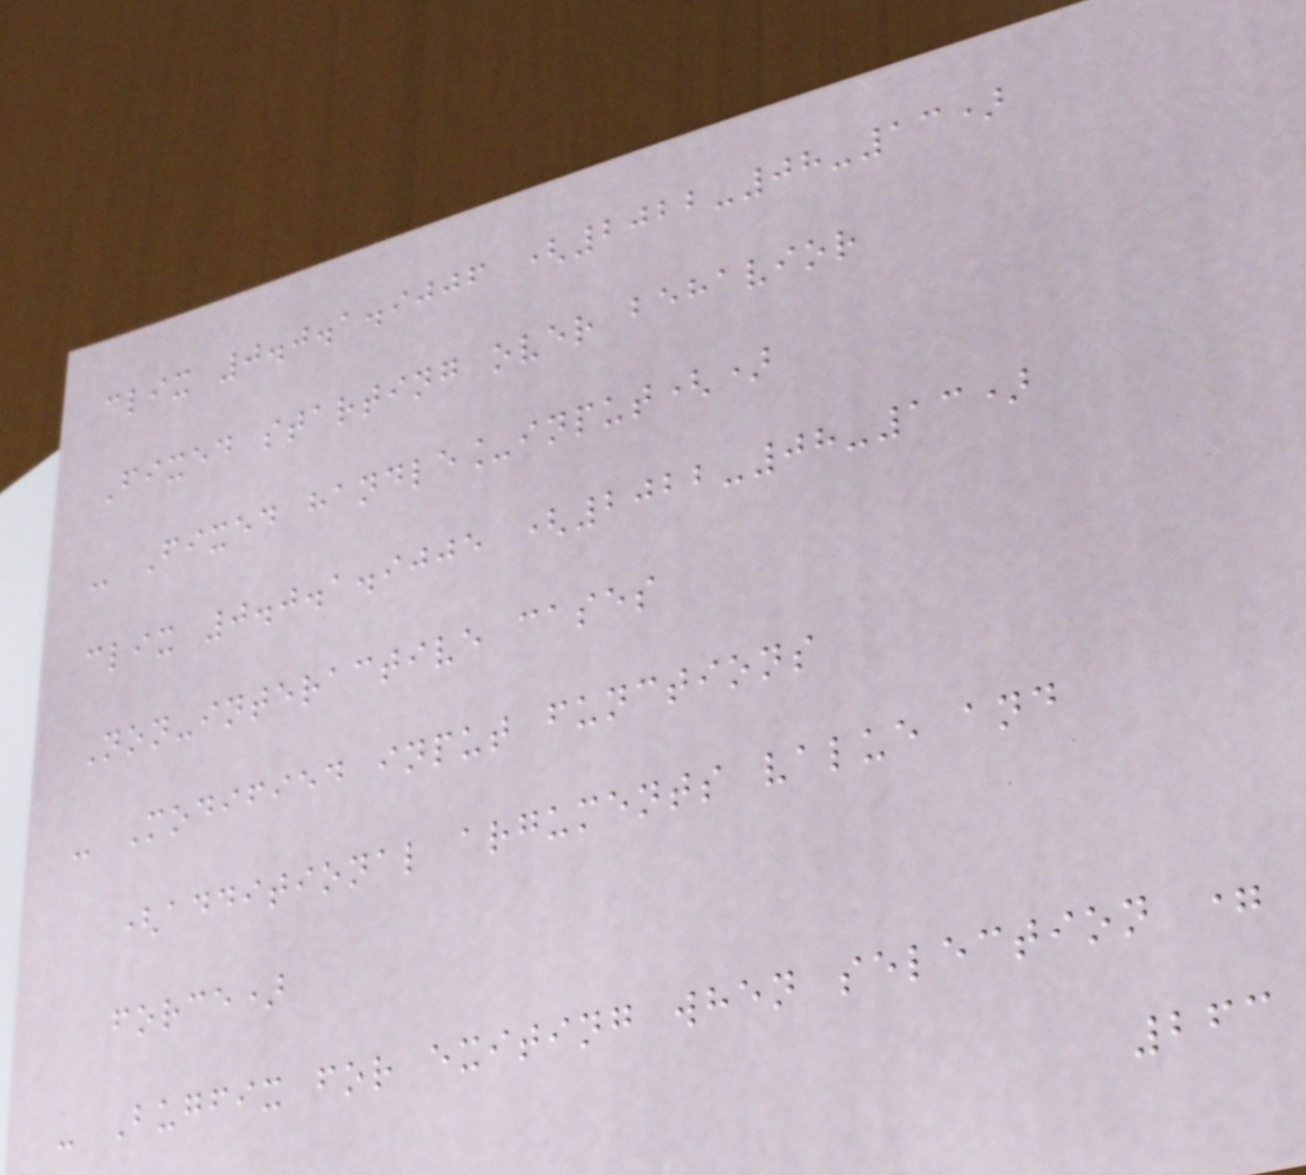clix 0.0.1.9006 (2022-08-13)
Fixed starting over behavior
- Fixed handle_input()
clix 0.0.1.9005 (2022-08-13)
Non-interactive cases
- Modified input functions
(additional arguments value and
force)
- Bugfix for exiting when selection =
263
